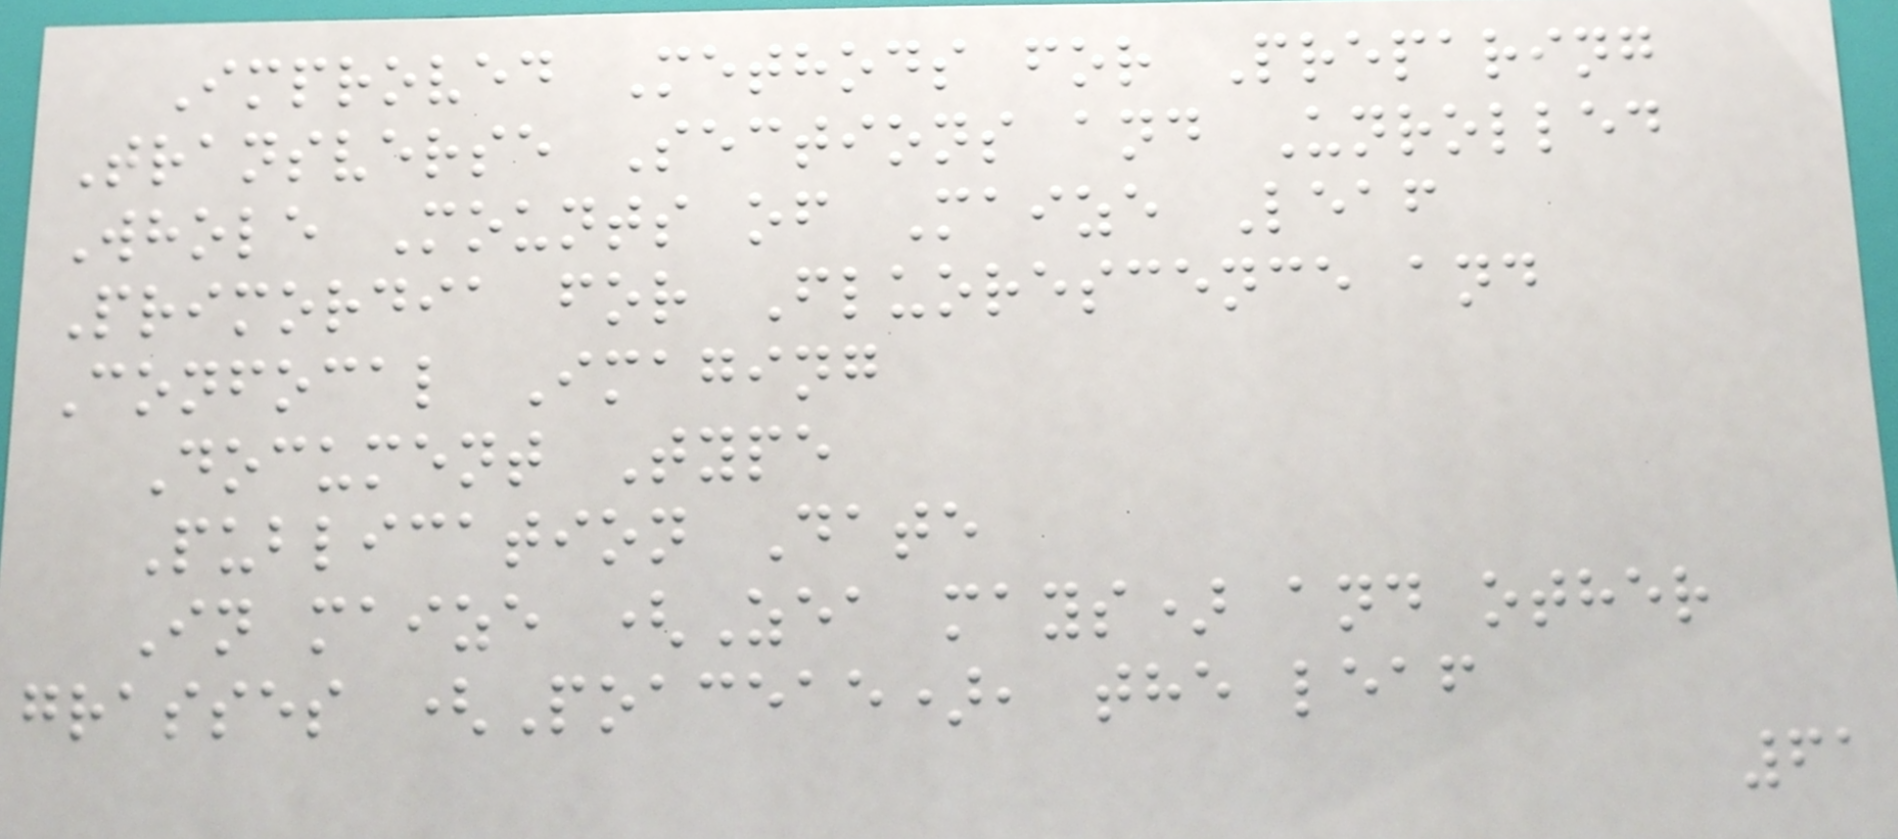Improved Methods for Preparing
Transverse Sections and Unrolled
Whole Mounts of Maize Leaf
Primordia for Fluorescence and
Confocal Imaging
Document Type
Publication Date
In maize (Zea mays) and other
grasses (Poaceae), the leaf
61
